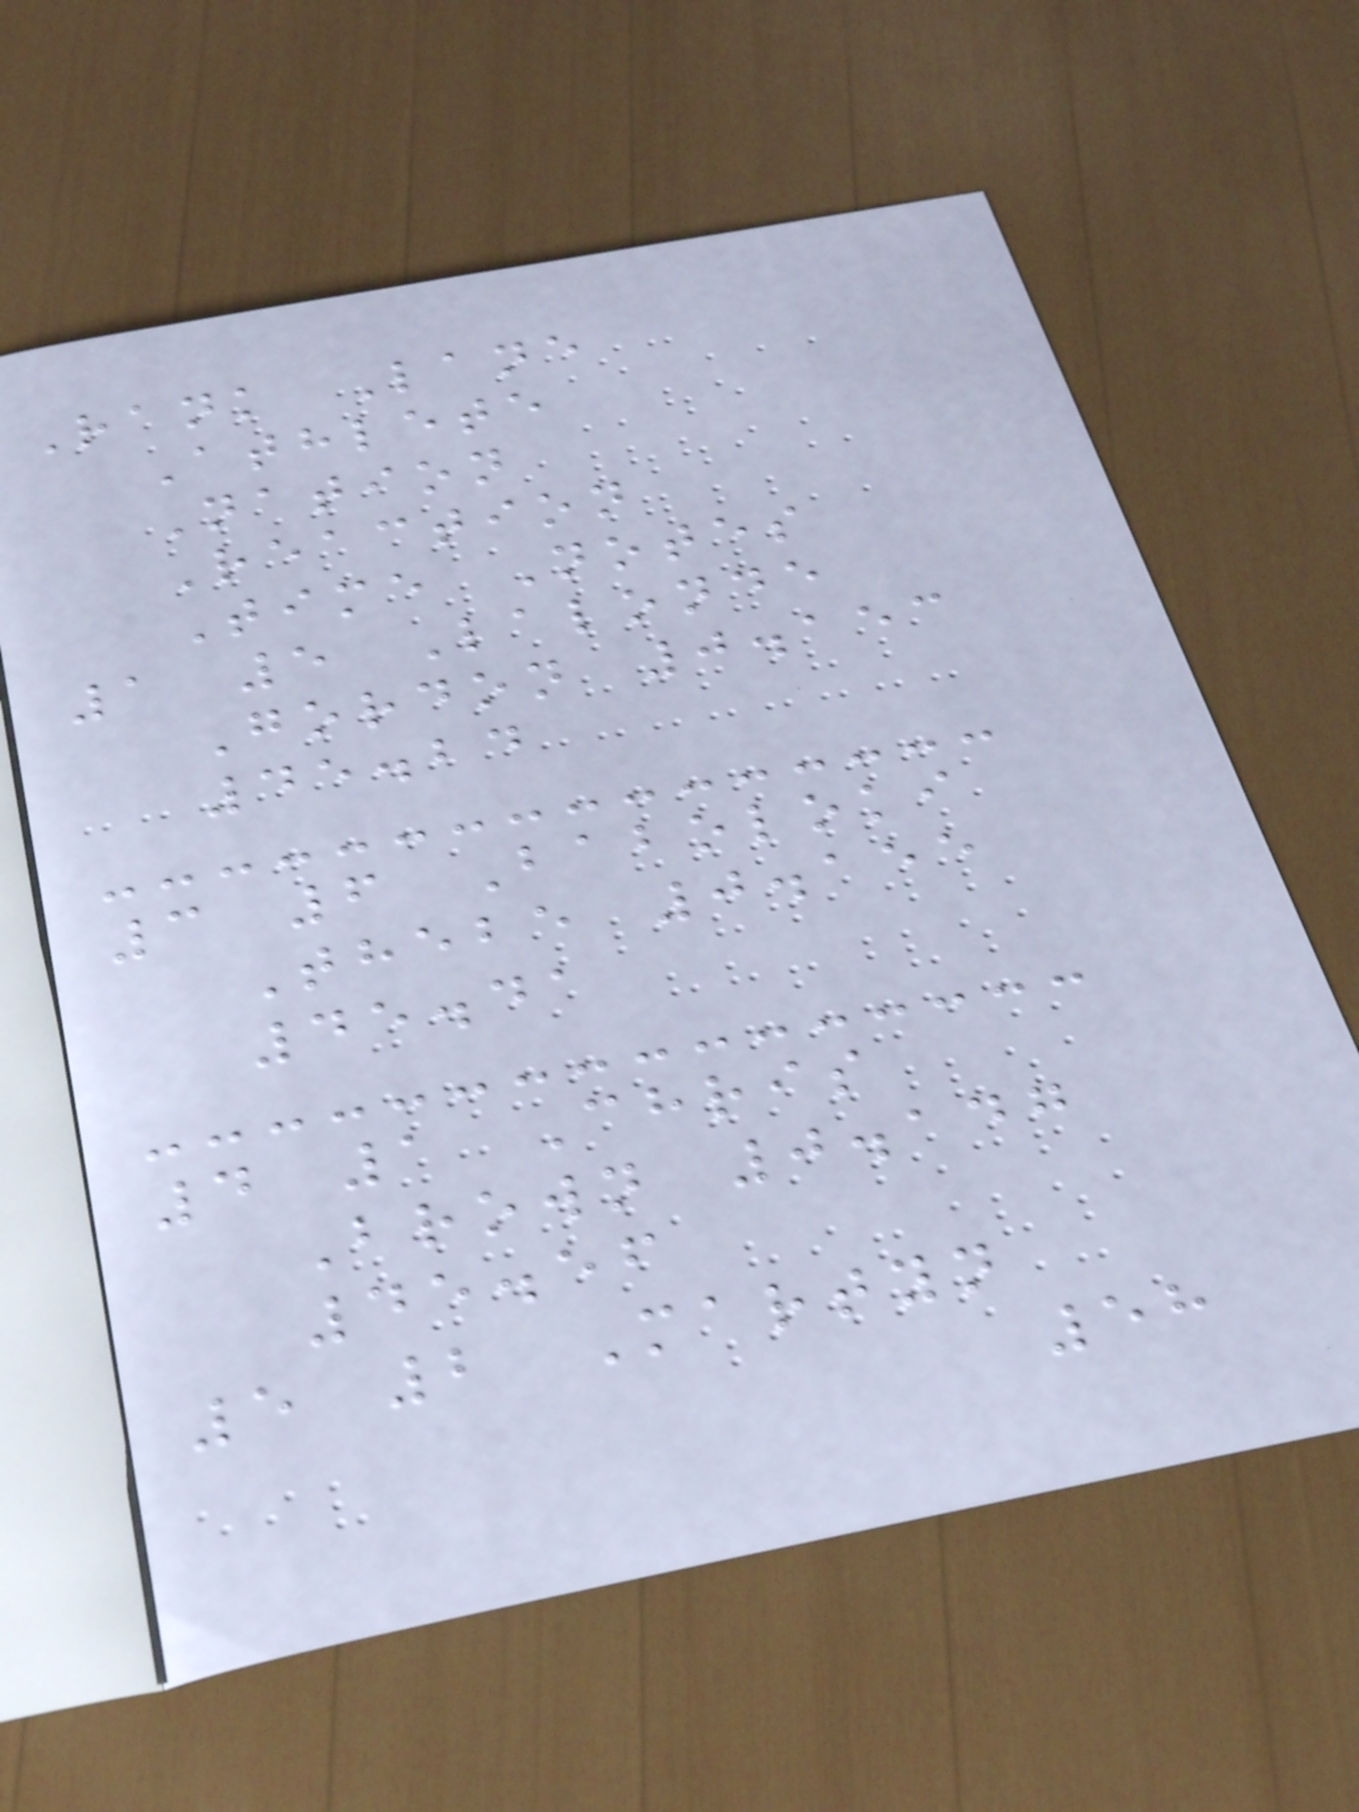Rank Lane
Athlete
Nation
Reaction
Time Notes
1 5 Lalonde
Gordon 0.153
45.24
3 6 Baboloki
Thebe 0.155
45.41
4 1 Chris
Brown 0.147
45.56
5 2 Martyn
58
